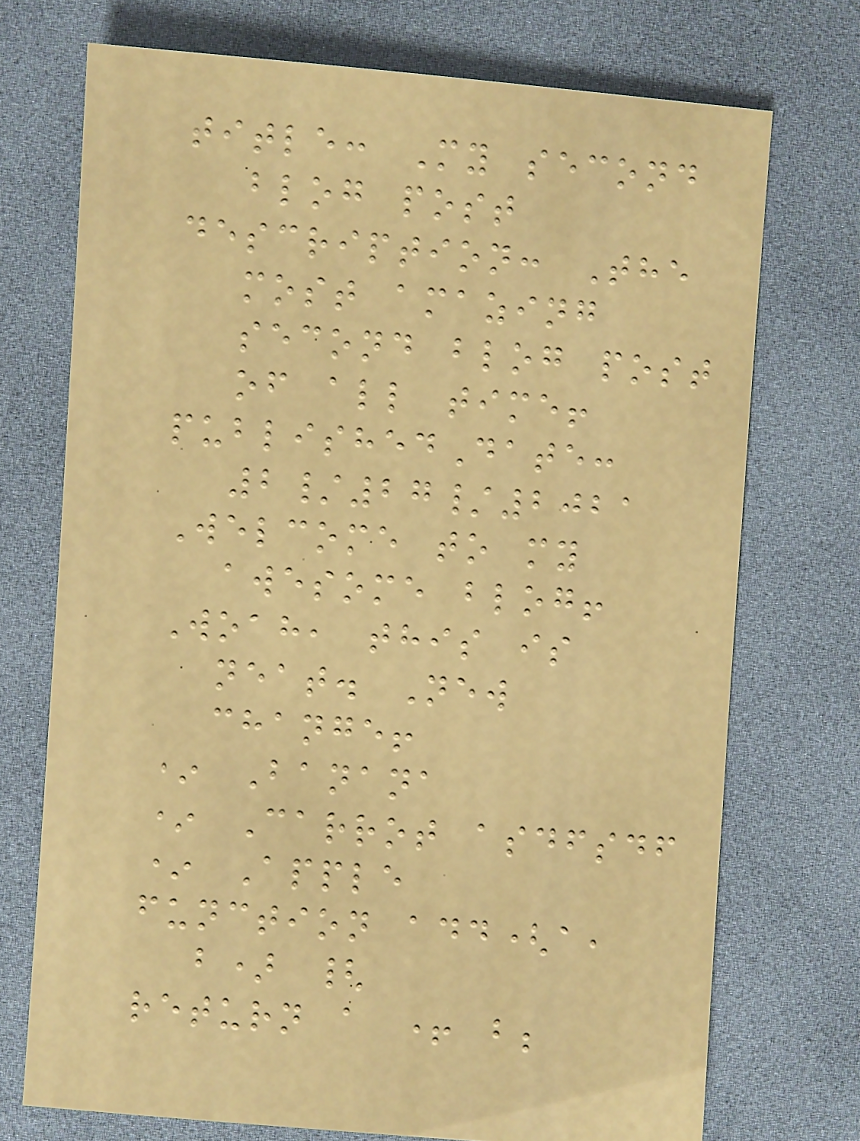title: My second
blog post
description: The
most amazing
second blog post
of all time!
publishedDate:
2/27/2021
Welcome to my
awesome blog!
Woah, this is
neat. New
change!
* Banana
* Carrot asdfsdf
* Apple
function add(a,
b) {
return a + b;
